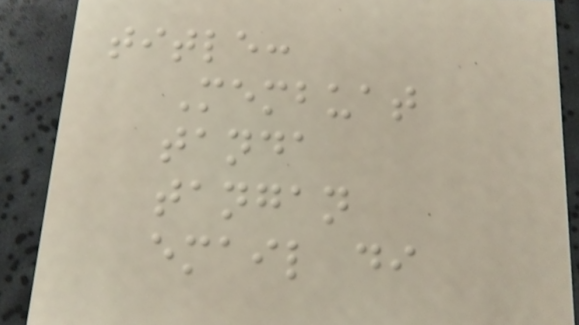title:
Membuat
tanda
tangan
email di
